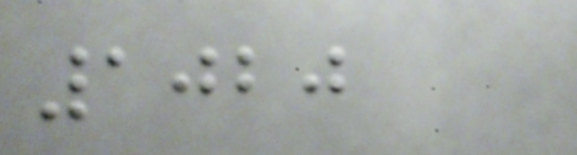1020
